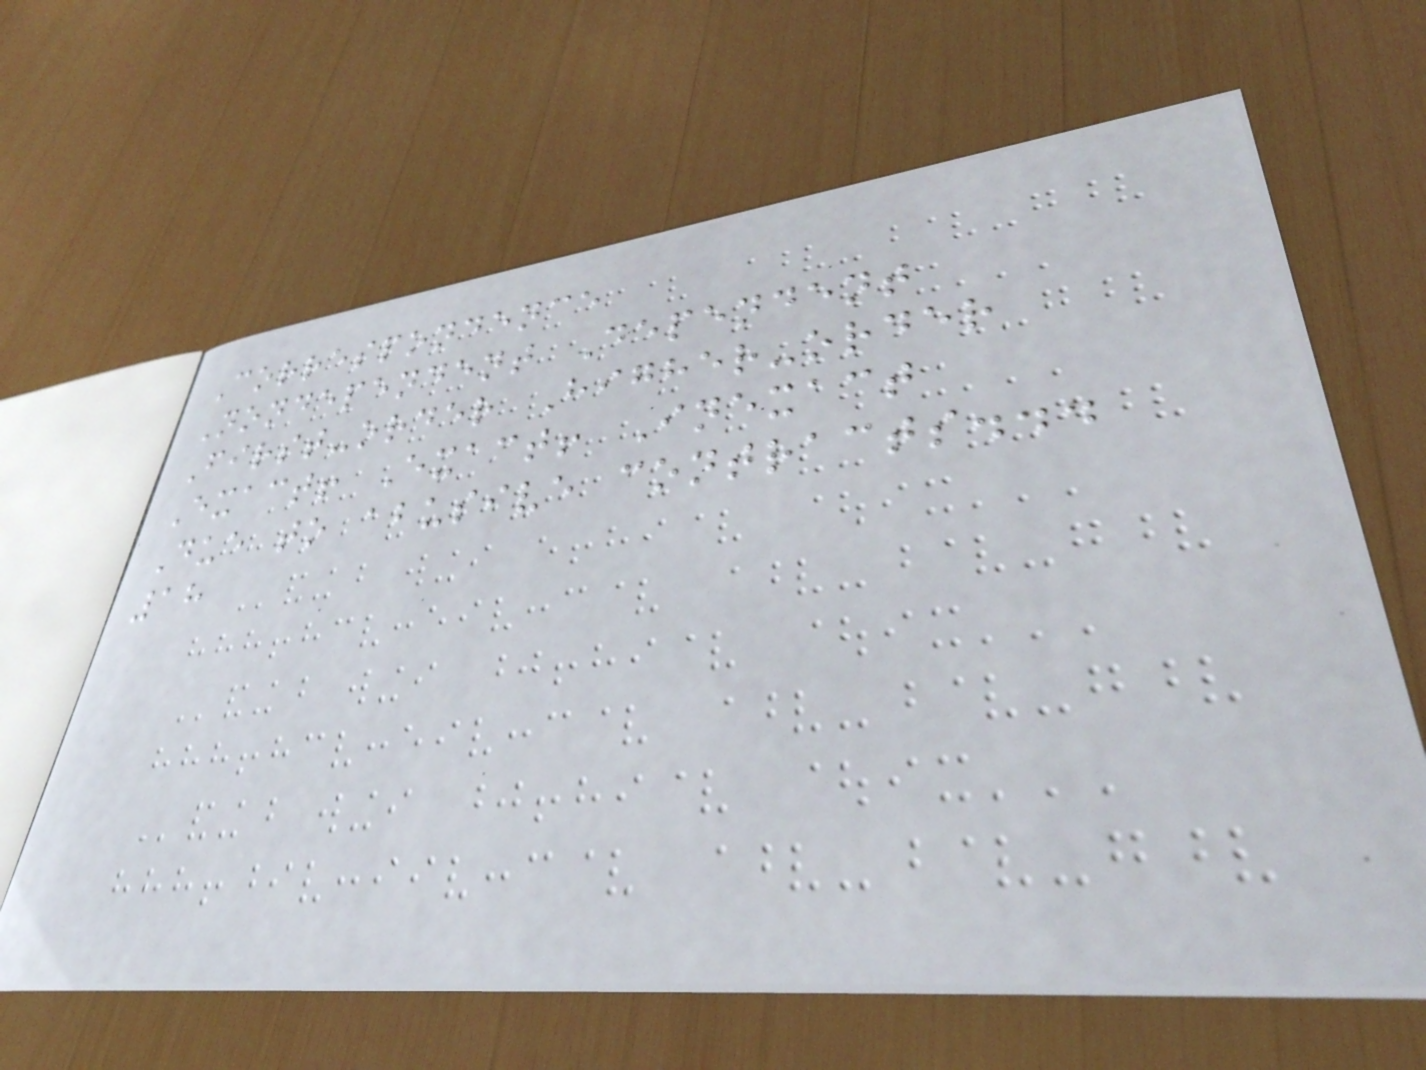Correspondence
Nondependent Dependent
First-order Higher-order
Exact! Exact! Inexact
Due to abusive contracts...
18
